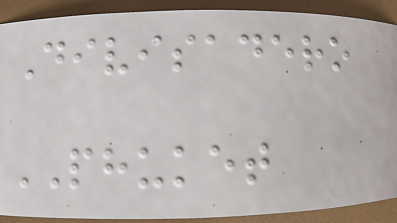Divisadero
PHUKET
